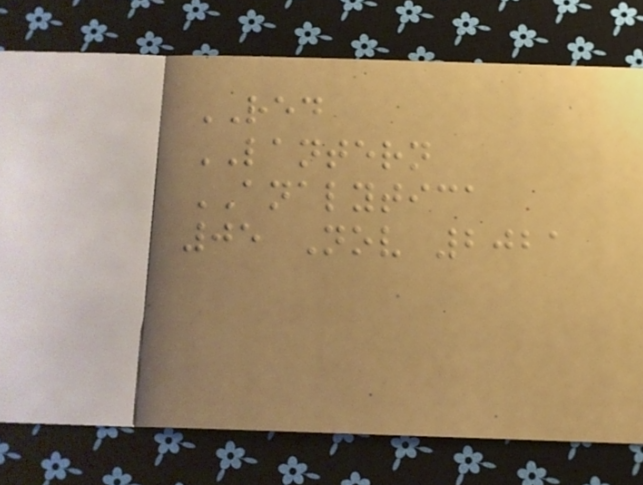RED
LANTERN
ANALYTICA
05 Nov 2021
